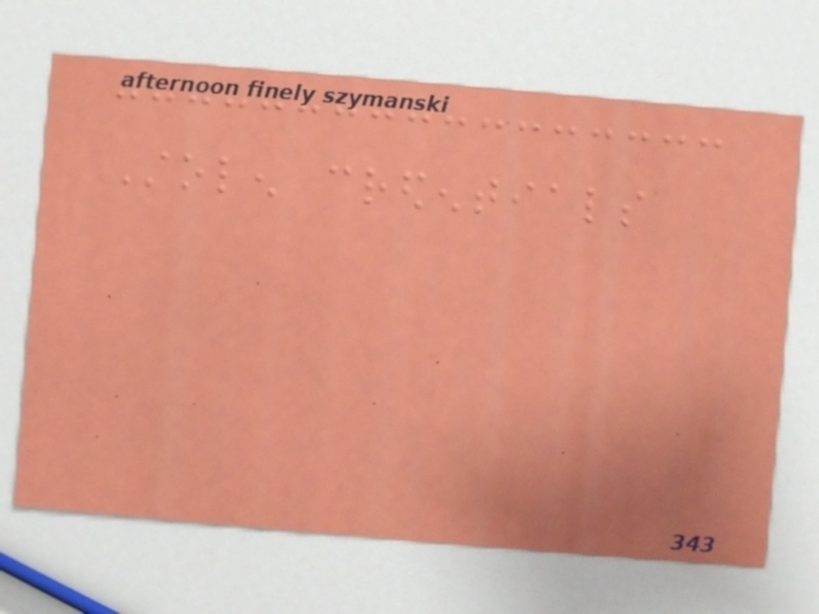Stolen credentials
